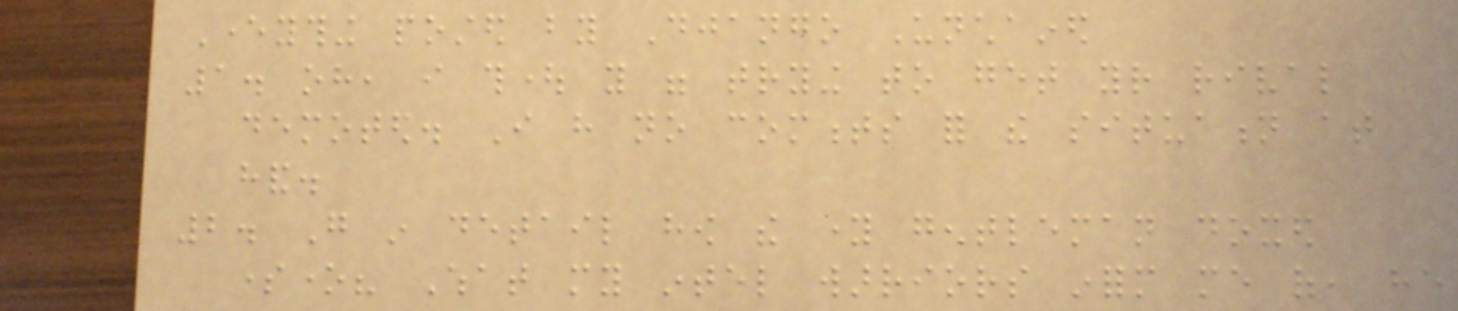Everything posted by Django Unchained
1. oh, i thought you were trying to get your rival
demoted. I have no comments for the situation at
hand.
2. Go in detail how the young gentleman doxed
someone? What my intel warriors inform me of, he
